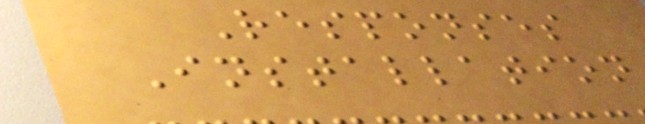Responses
Installation
